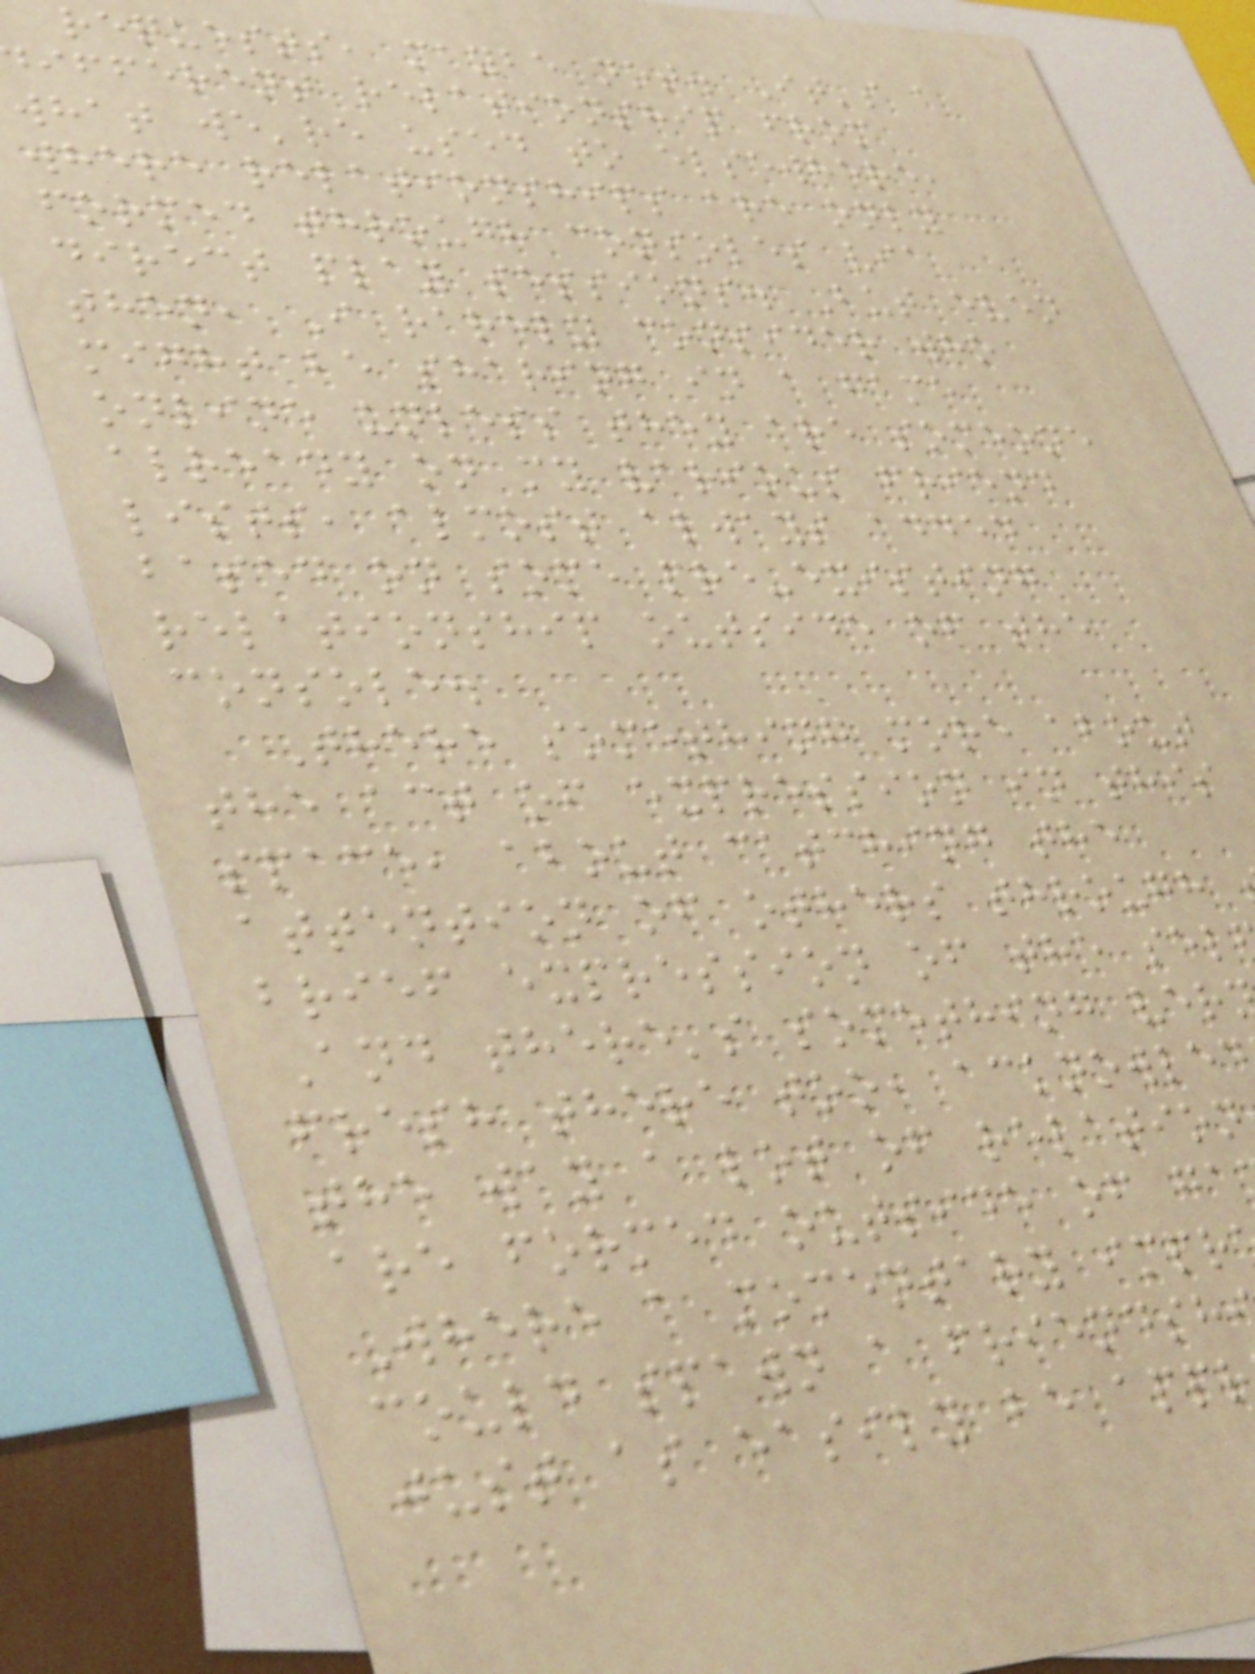requests, maybe not. It's a
ifferent relationship from
what we're used to elsewhere,
where relationships are only
formed through consoles via
direct play sessions. But even
then, I rarely consider who
might be sharing in a game
online unless they are someone
already on my various friend
lists, almost always added
based on some pre-existing
relationship outside of the
console.
There something more about
the act of expression in this
space, about catching the
attention of others through
brief expression of the sel
And there's something ver
fresh there too, acknowled
the way a lot of relation
are formed outside of ga
Where a momentary impr
could spawn a friendsh
just as easily be app
